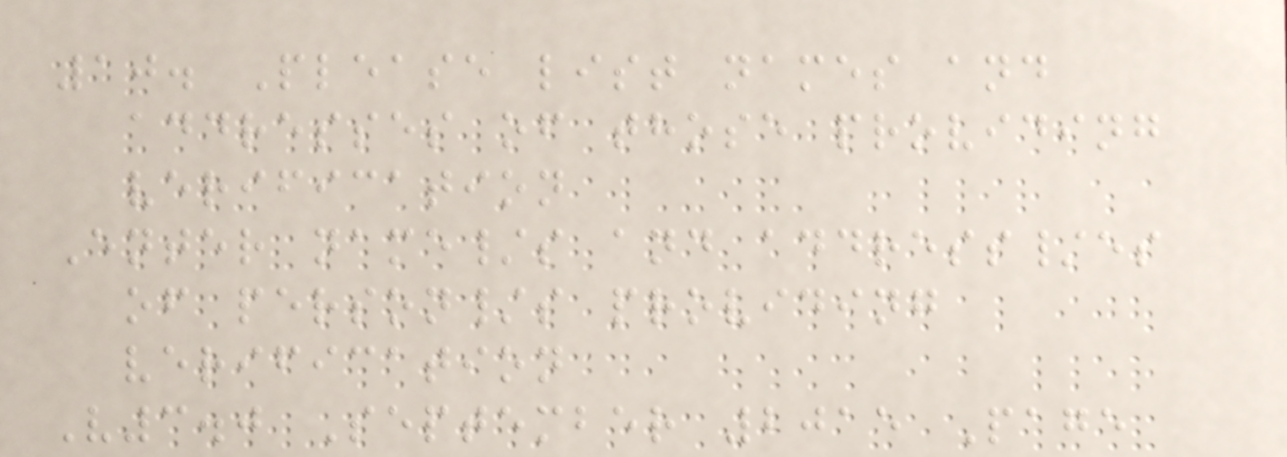10. Please list names and
addresses of those providing
verification
Enter name/s and address/es
of person/s providing
verification
V3.0 September 2015 Page
